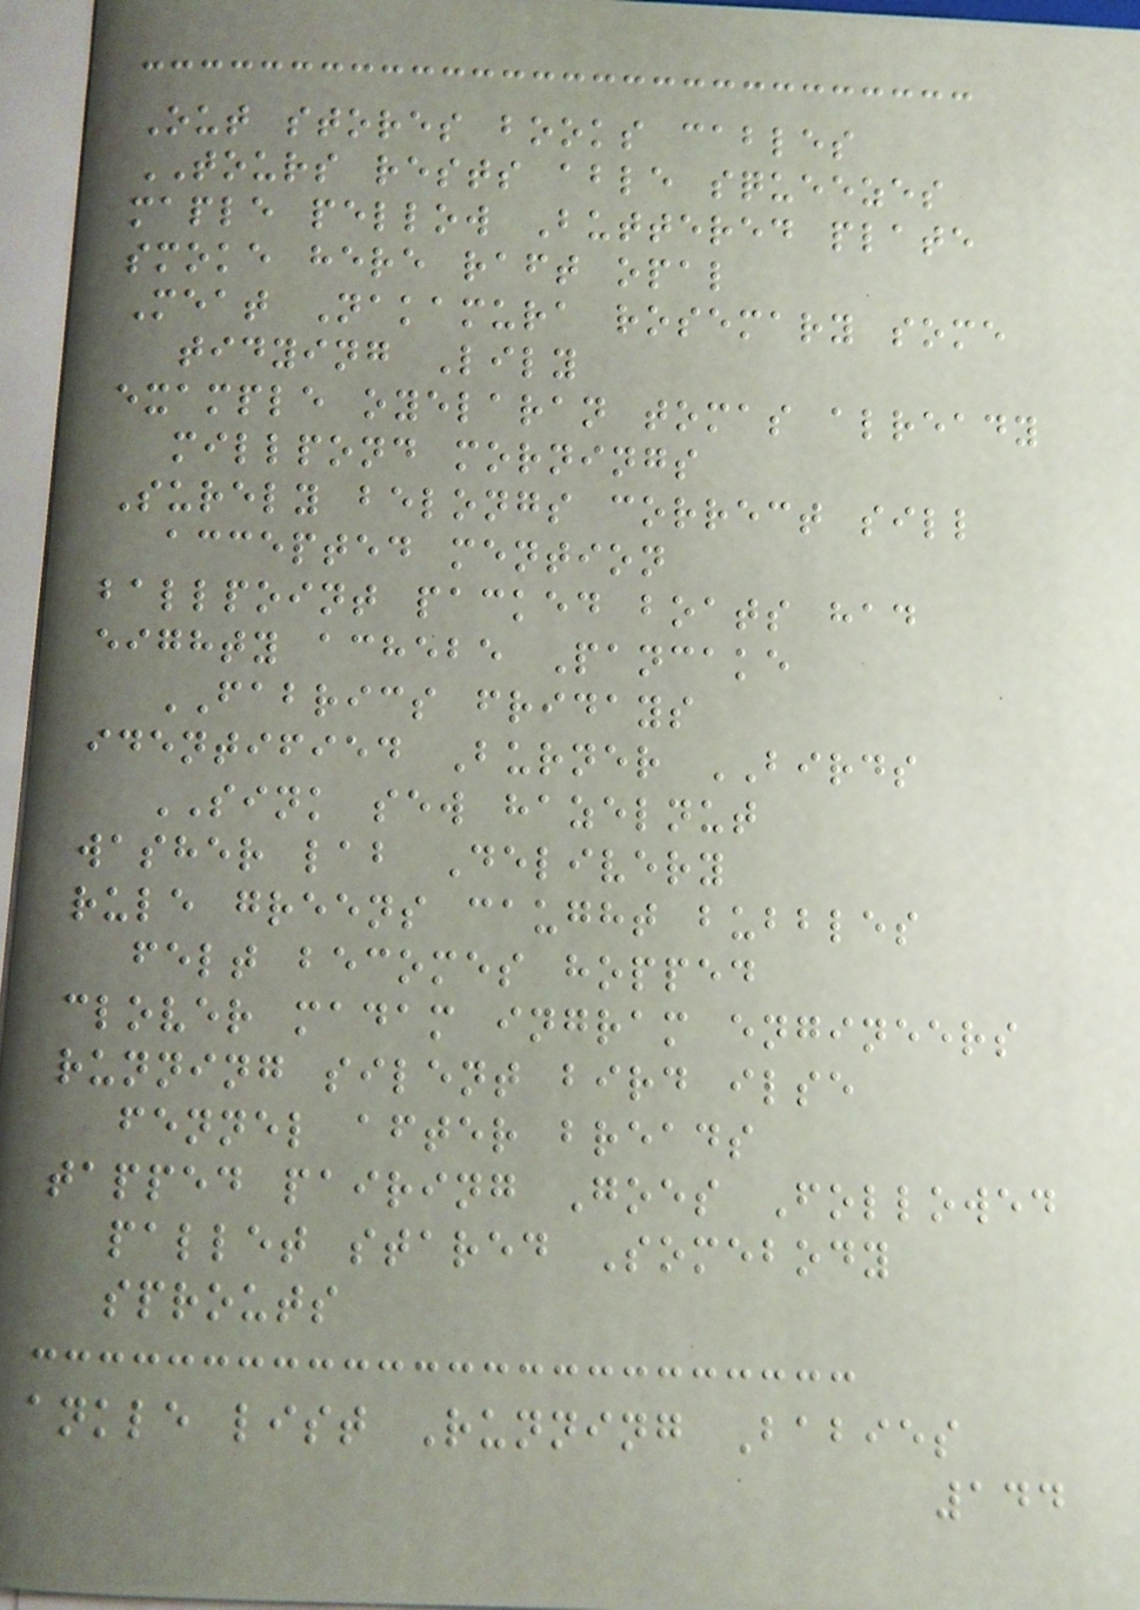Out stores books cables
TOURS rests able squeezes
maple pellow Buttered plate
smoke here raft opal
Meat Nakamura rosemary some
tidying Lily
example oyelaran tomas already
millpond mornings
Surely belongs correct sill
accepted mention
ballpoint packed boats had
eighty achebe Pancake
FABRICS fridays
identified Burner BIRDS
SINK sew hazelnut
washer lab Delivery
rule greens caught bubbles
felt becomes hopped
clover madam ingram engineers
running silent bird ilse
fennel after breads
tapped pairing Goes Followed
pallet stared Somebody
sprouts
ankle list Running Babies
144
